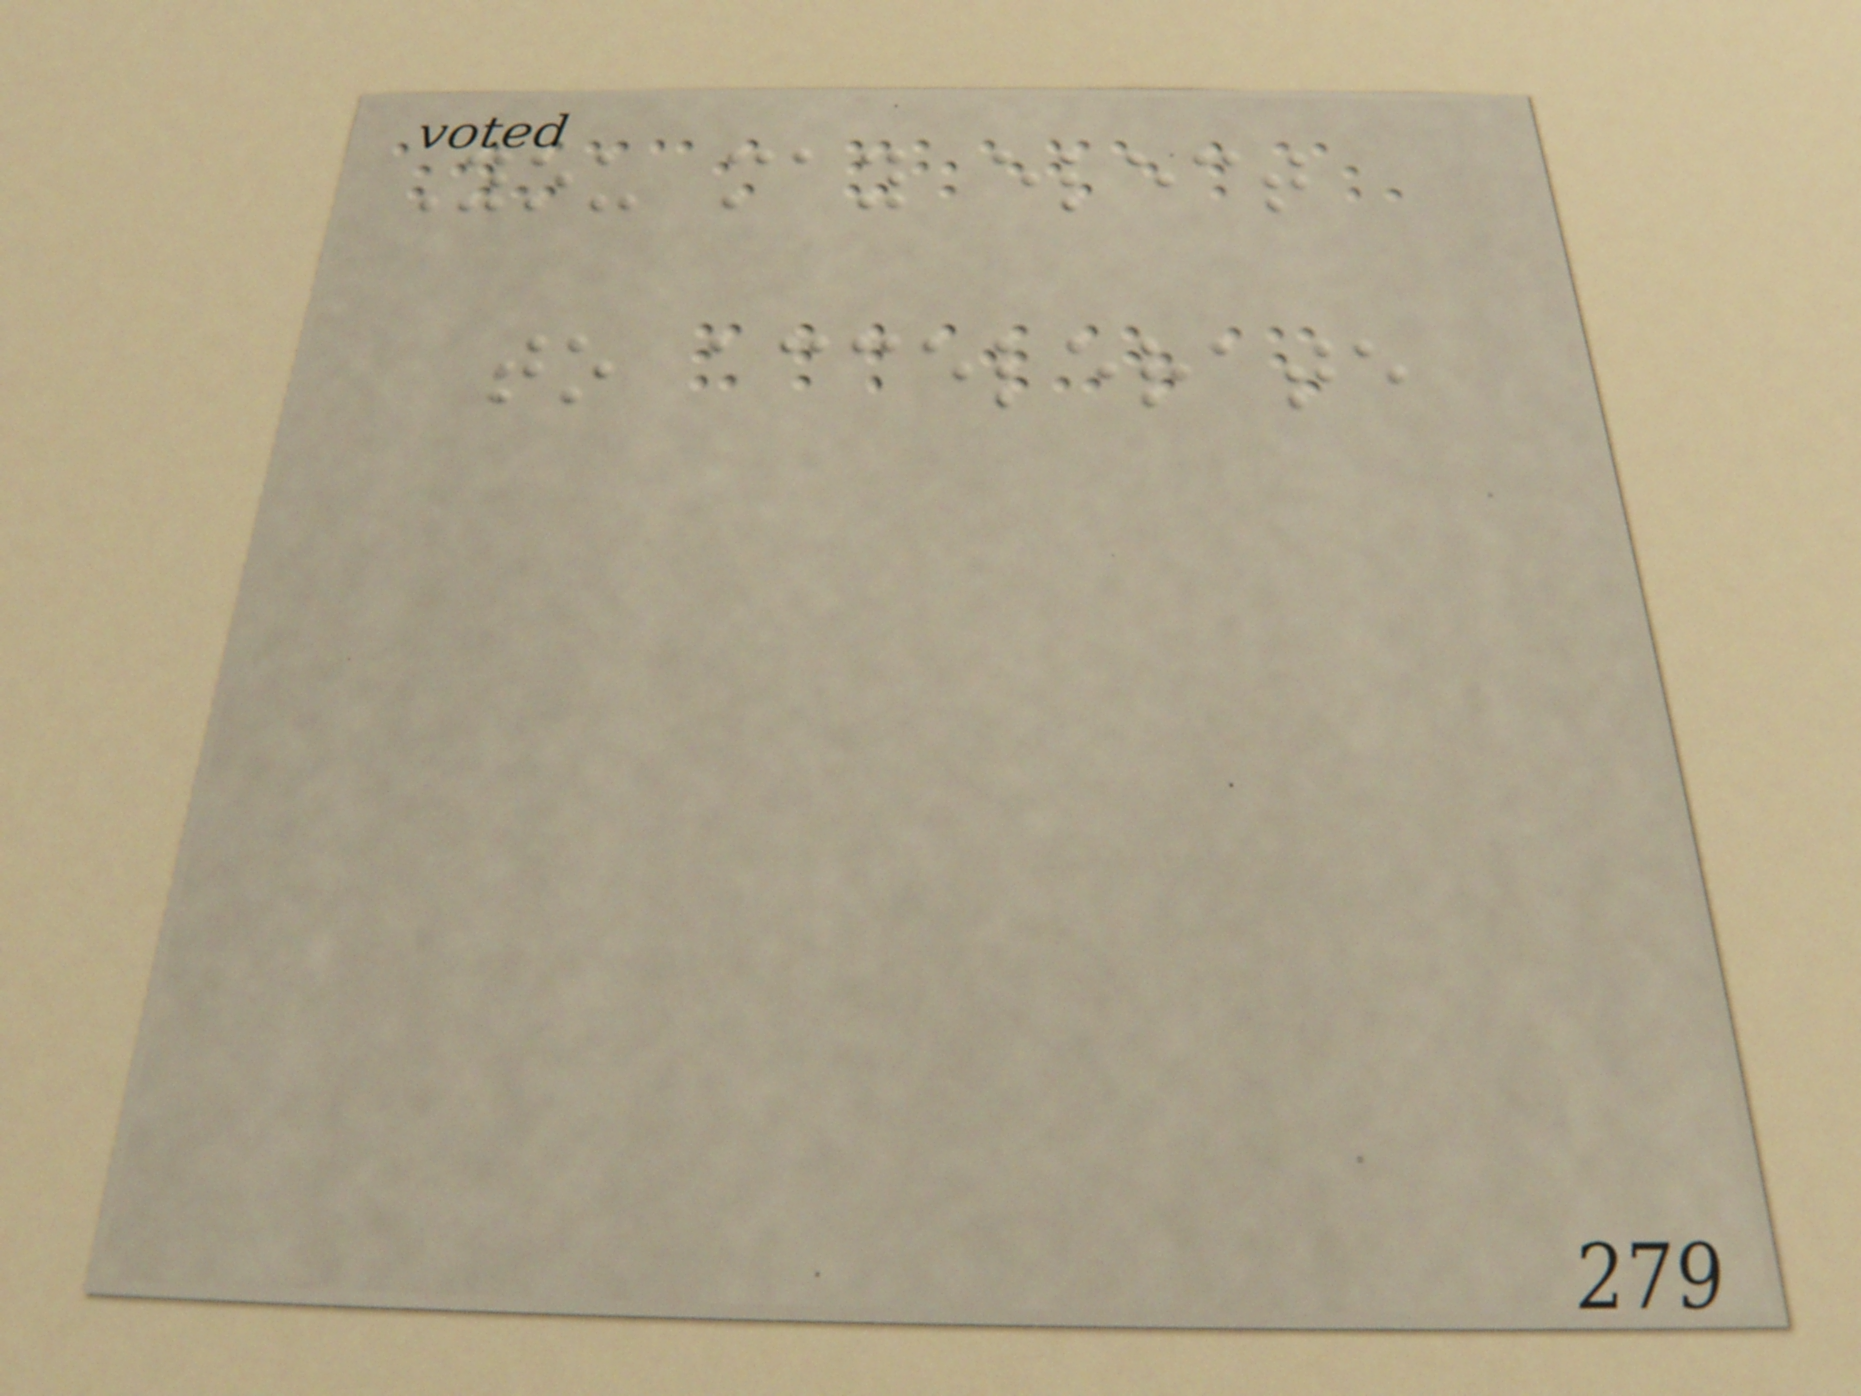You may elect
to accelerate
